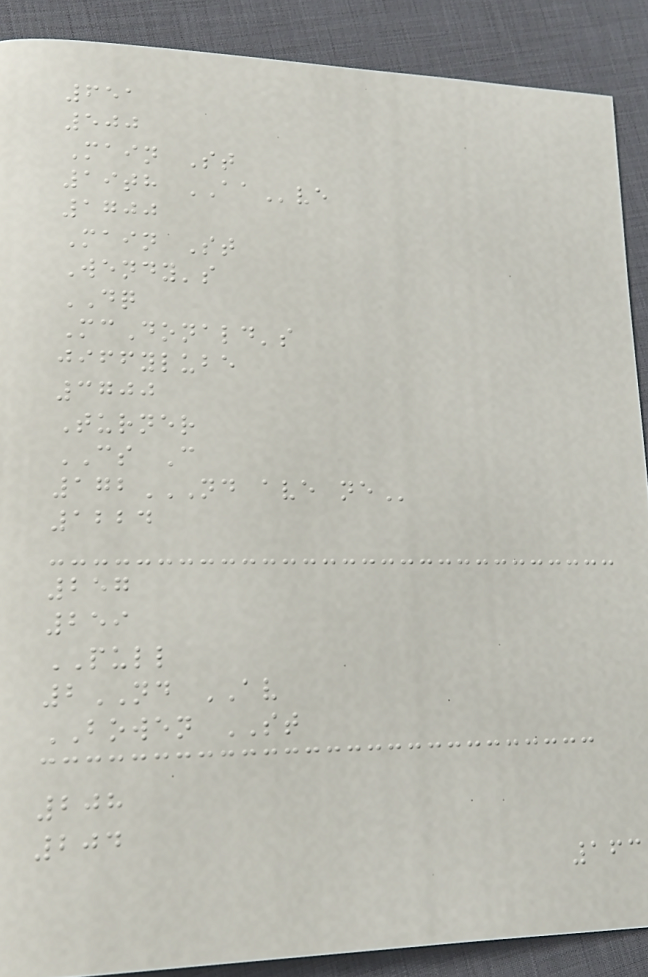651
500
Main St
19th AAve
1700
Main St
Wendy's
DQ
McDonald's
jiffylube
3700
Turner
CS C
172ND AVE NE
1224
257
259
PULL
2ND AV
BOWEN ST
208
204
163
